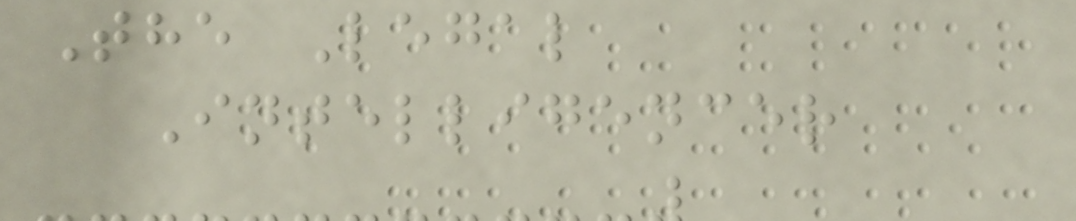The Legal
Intelligencer
